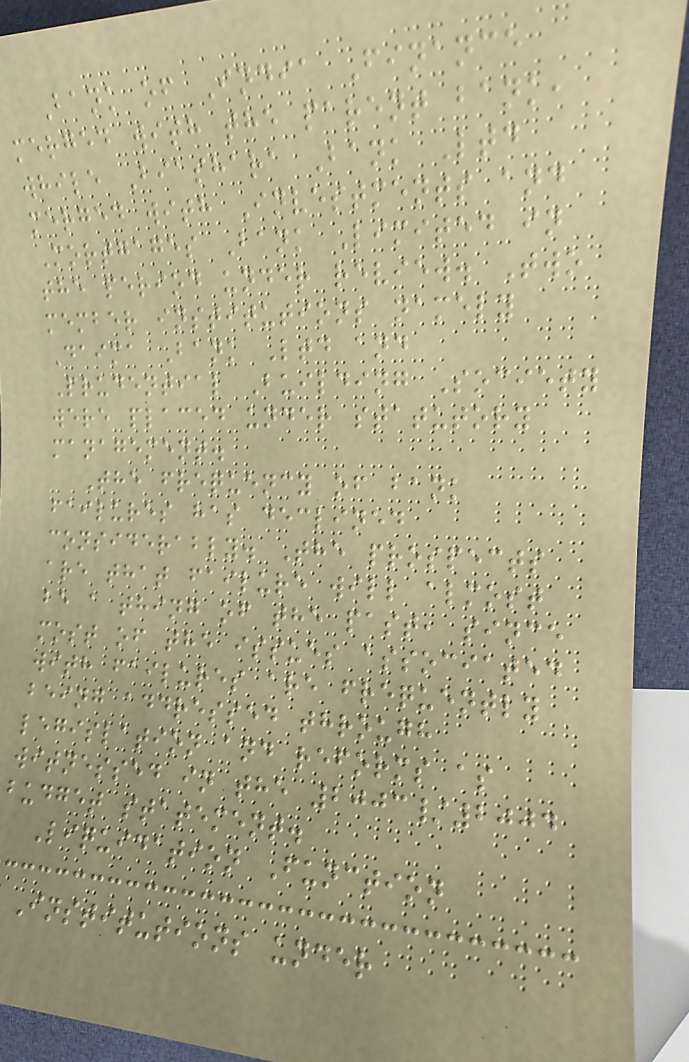Bank of India Finance
merged with the parent bank,
while Biashara Bank Ltd
merged with Investments and
Mortgages Bank Limited in
the period under review. Two
member institutions namely
Daima Bank Ltd and
Prudential Building Society
were placed under statutory
management.
The frequency of bank
failures has declined
considerably. The prospects
are that failure will almost
be a thing of the past, since
most of the issues associated
with failures are frequently
being addressed through
legislation and reforms as
witnessed in the 2003/2004
budget statement.
Liquidation Function
Institutions under
